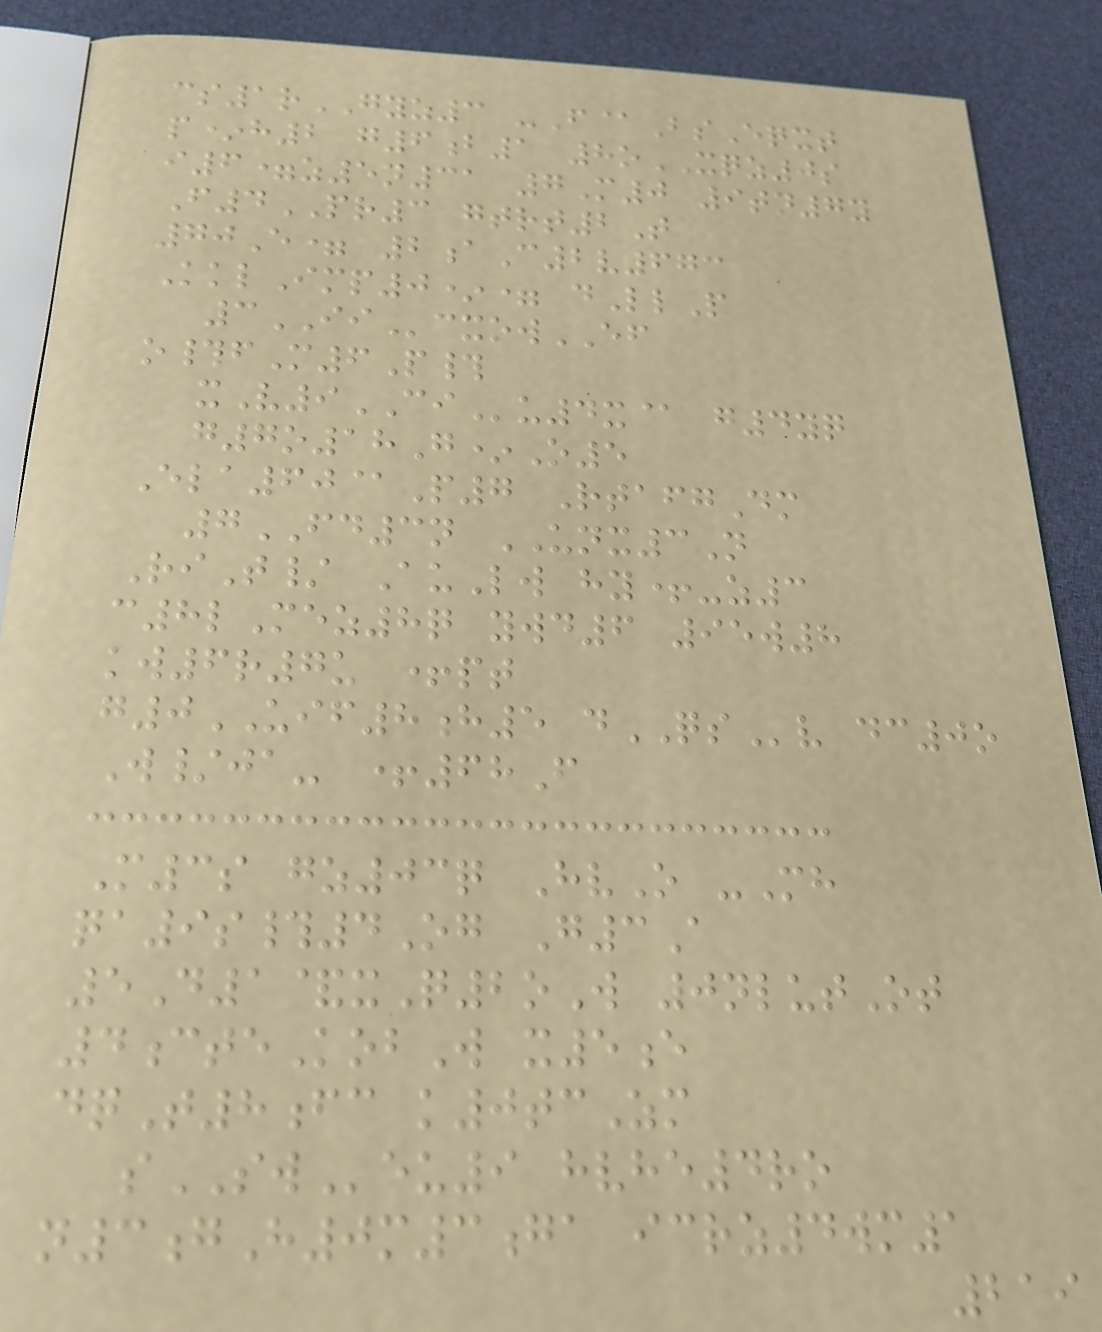cs1rGYZ3 -F@BsEqxt
p*h2 g6b1 8oXQZ0s
i6=z5n31 7M0 9tn7y
F4PR3 gtrt2T
70E= 2aC2v673
KklImp0*= dLlP
3IIcxowEF
o#fM6P#
xV9CIu4x@ g4yq
g7o18G*O5
Ela60@P7 RtafgDm
7FD3n UNX3N
RiT/ AuLw hy+-z3
c8lMez8q ywd6 95w8
kw6r7u +pt
g0UIF8h5 dQSv dc0o
W/ja- +68F
M3s gz03q HvO -Mh
qa9s#4Og G3A
5D1&xQ2oW 0nlutOt
4cteKobW x5e
dqT8fc k0tcZm
sSWeu9 hvhe4ro
n3gH0m3ga icrz4wm1
219
